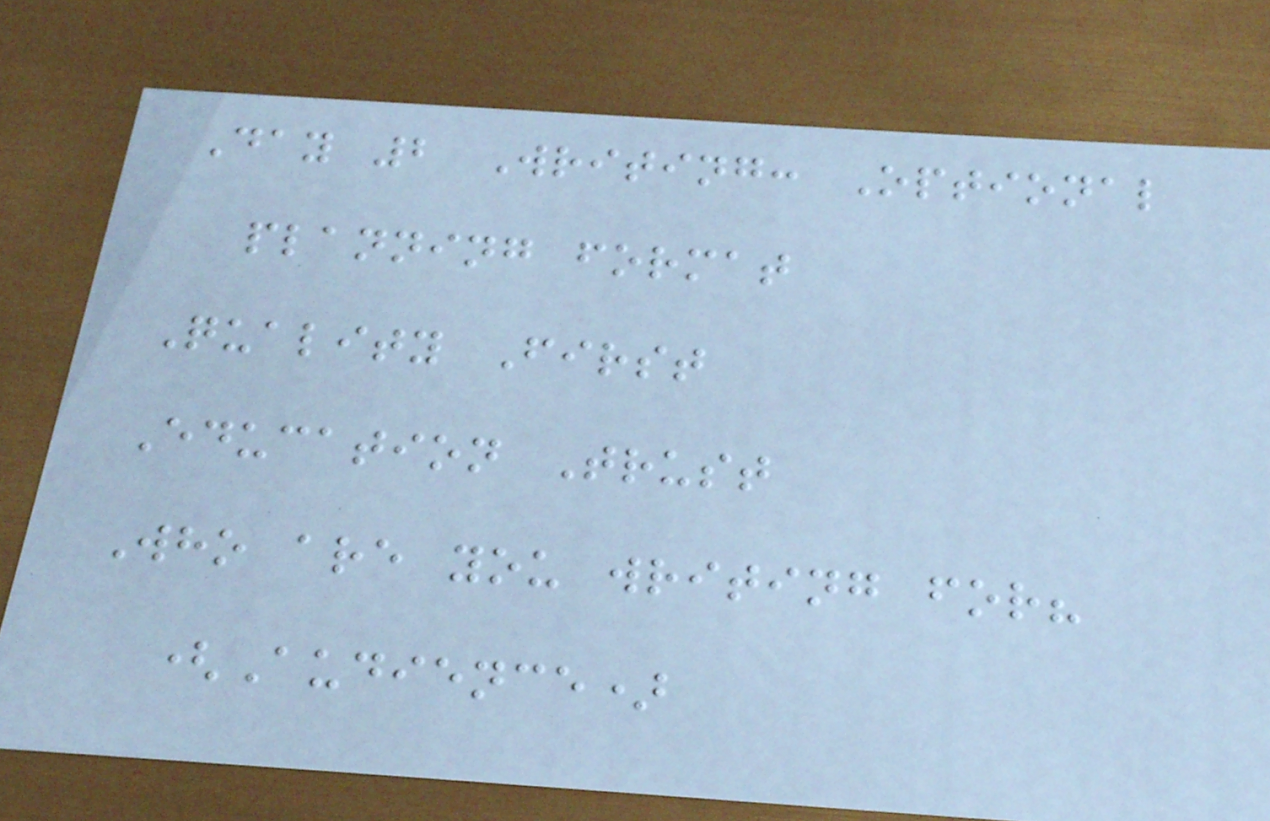Day 2 Writing: Optional
planning format
Quality First
Education Trust
Who are you writing for?
(Audience)
